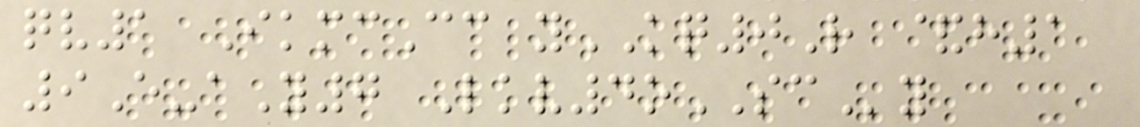qv1 IkmcCc yKQ0R &h1
9E-aY7 Lkv4oSCy
